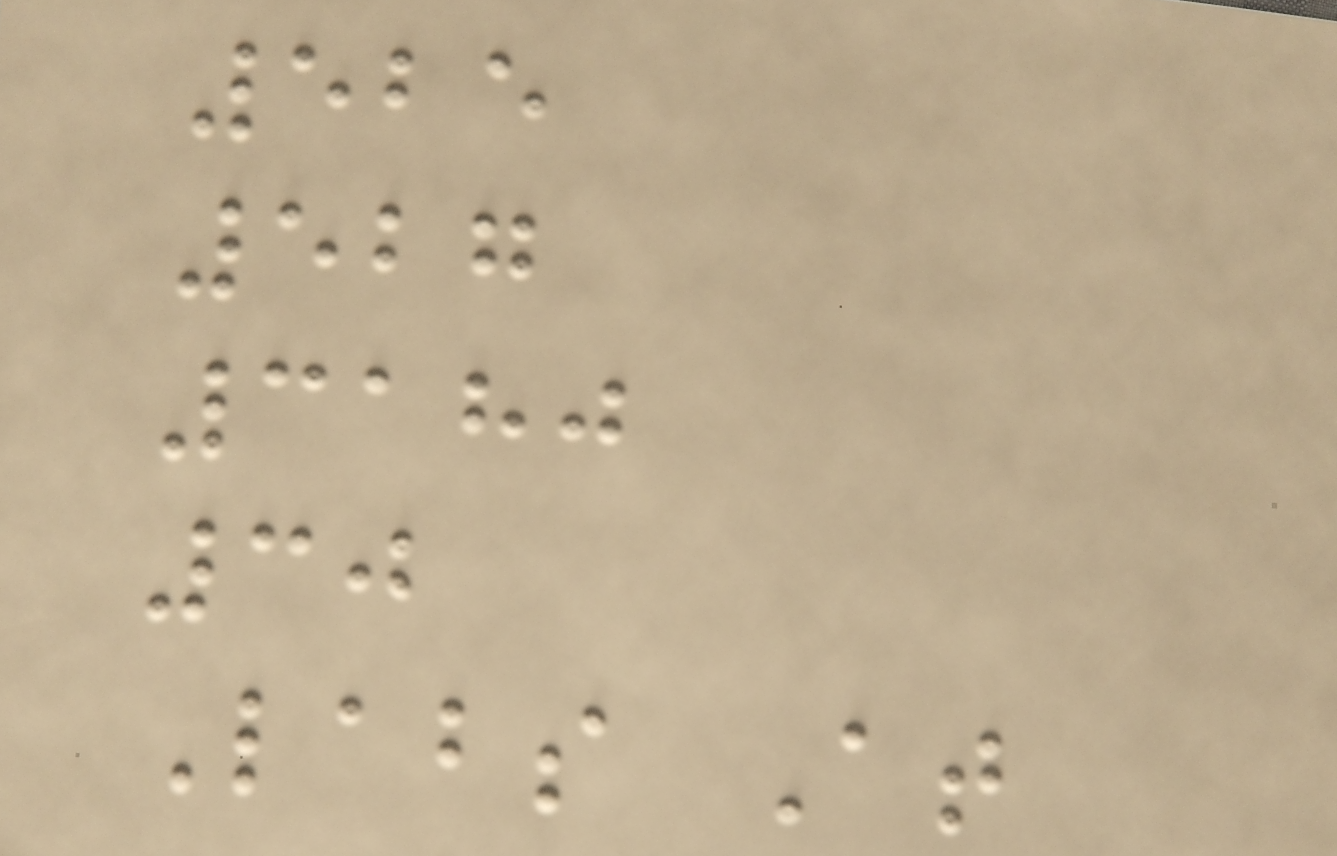525
527
3180
30
Labs At
